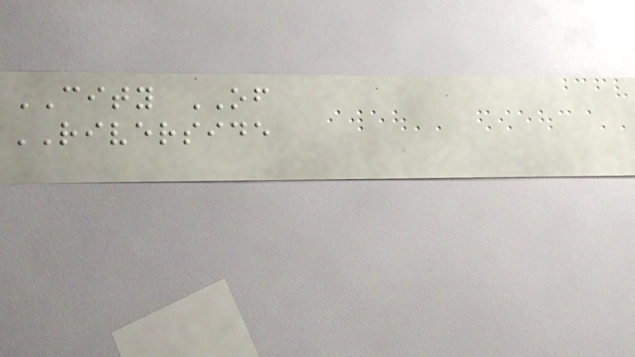CITY OF
RIVERSIDE
